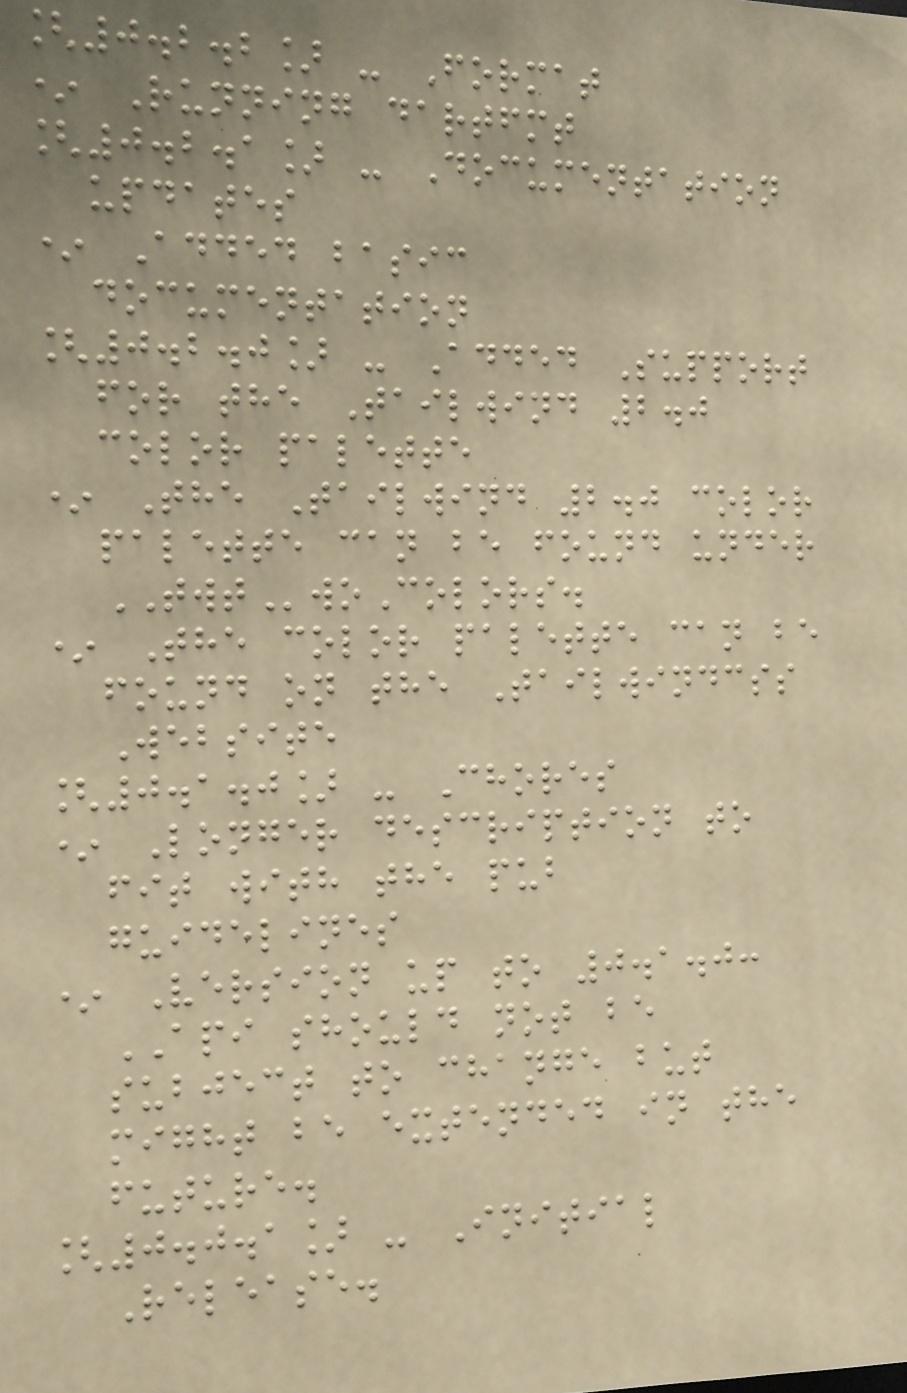[0.2.2] - Format
* Running dartfmt
[0.2.1] - Documentation
updates
* Added basic
documentation
[0.2.0] - Added Support
for the Tailwind 2.0
color palette
* The Tailwind 2.0 color
palette can be found under
TWTwoColors.
* The color palette can be
found on the Tailwindcss
Website
[0.1.0] - Chores
* Longer description to
fit with the pub
guidelines
* Version up to 0.1.0:
API should not be
subject to change but
might be extended in the
future.
[0.0.1] - Initial
Release.
